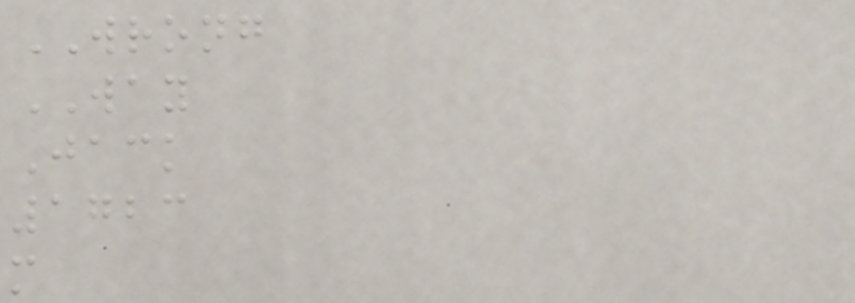WRONG
WAY
Jack
1723
m
